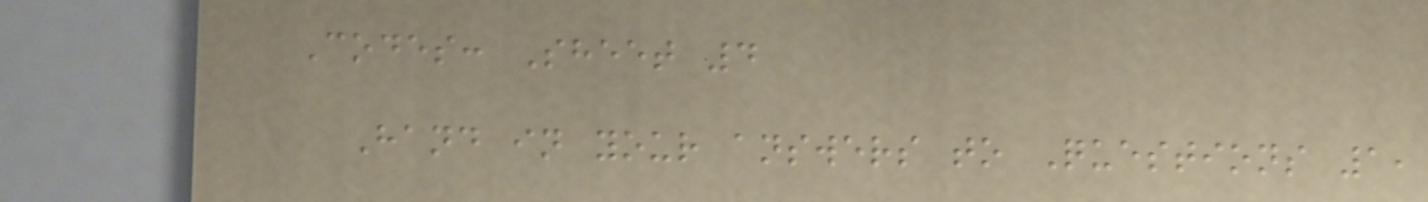Codes: Sheet 4
Hand in your answers to Questions 1,
